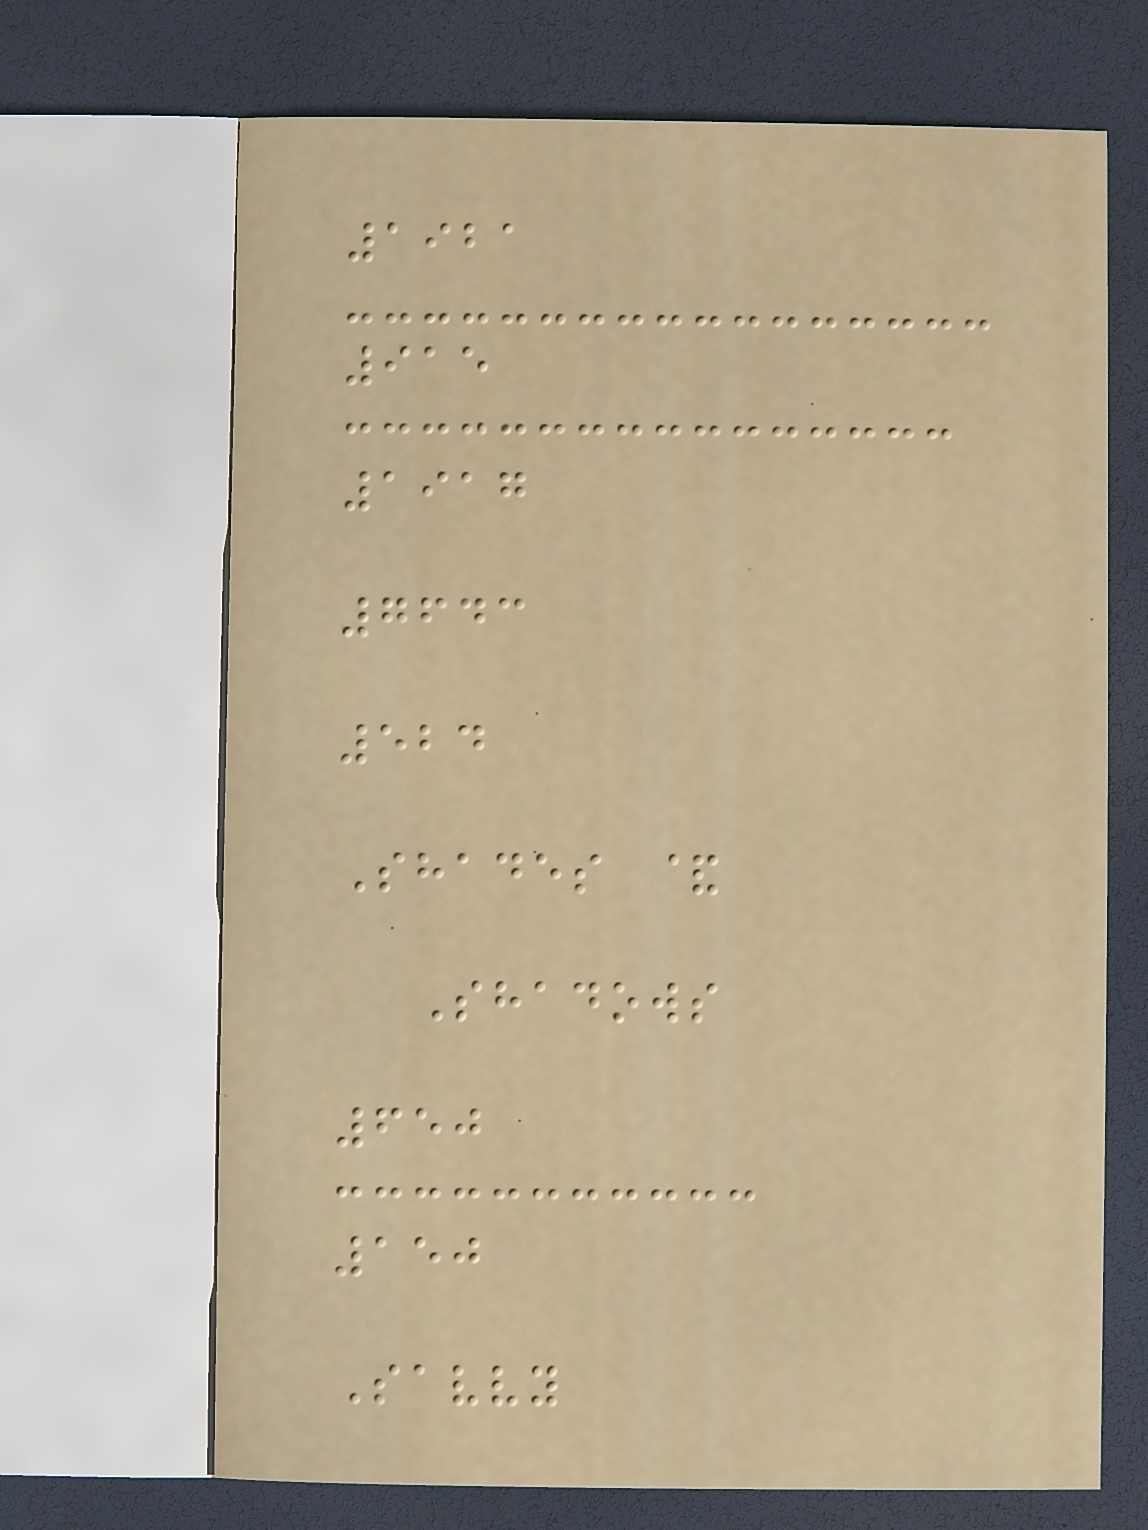1921
915
1917
7643
524
Shades &
Shadows
650
150
Savvy
